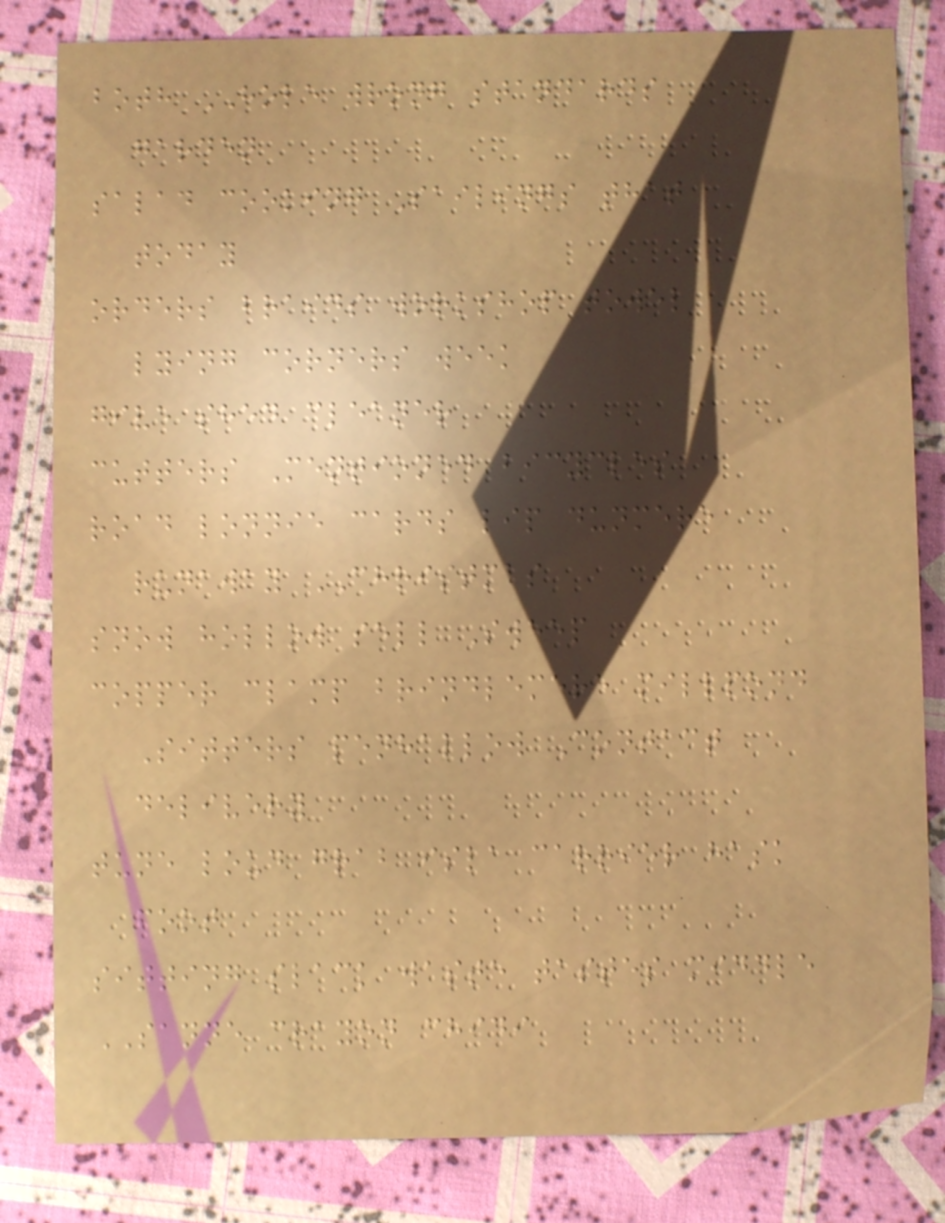both HOLE wrong standards
garden
salad cooking Sailings that
today
orders braids workshop towel
lying corners week
give shed cleaner
cutters Mentioned bicycles
road lonnie cards lip dunmere
runaway CHRISTMAS
snow hollow sell Sweep
copper clamp brindlemere millpond
Sitters penhallow Contact
delivery
tune loud grab isla carrier hask
foot
sitting slack waste tastes middle
SANNE crayon chidi
